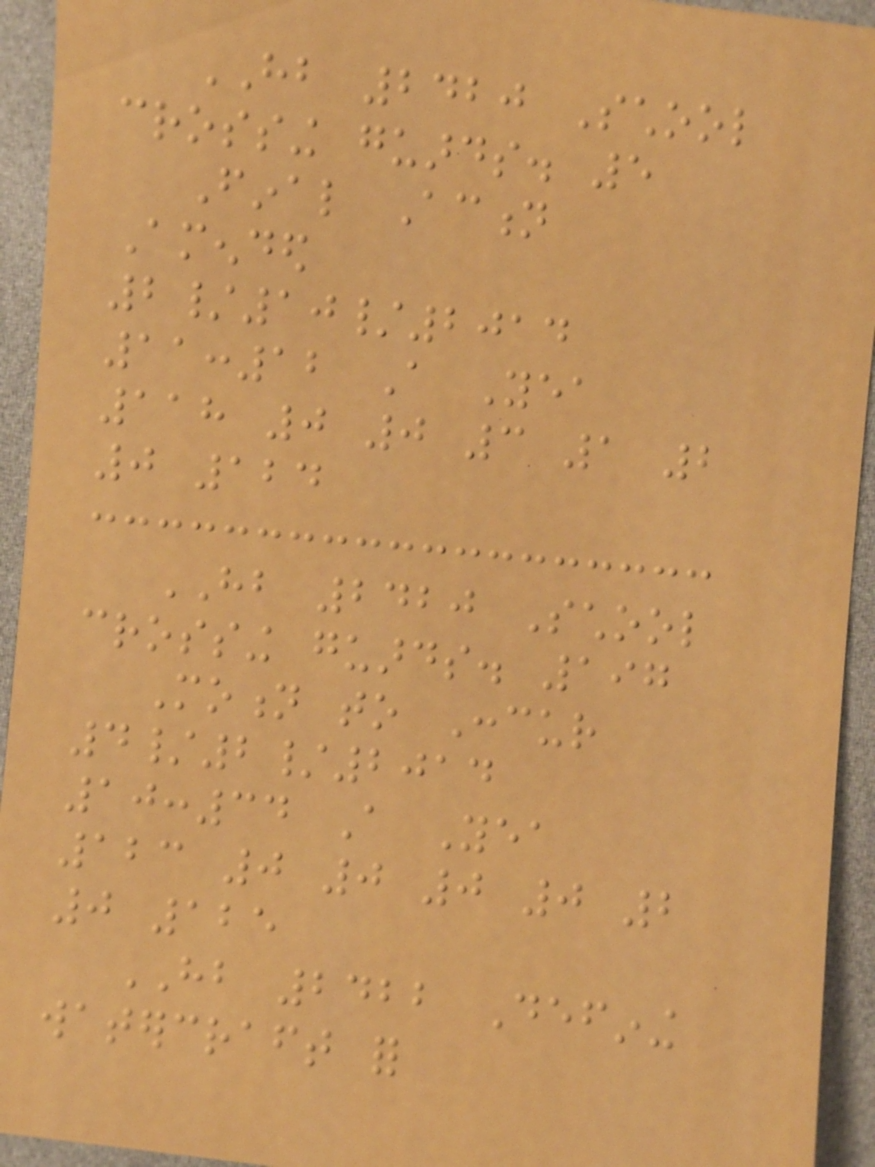HB 2420 School
crossing guards. 5
Final Action
Amended
2/10/2014
11:12 A Yea
118 0 0 3 1 2
0 124
HB 2420 School
crossing guards. 197
Motion to Concur
4/2/2014
10:34 A Yea
123 0 0 0 0 2
0 125
HB 2422 Defining
watercraft for
